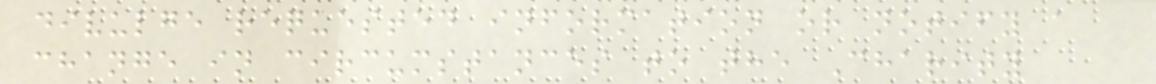divulge requested information or notify a
change in circumstances to the Charity
